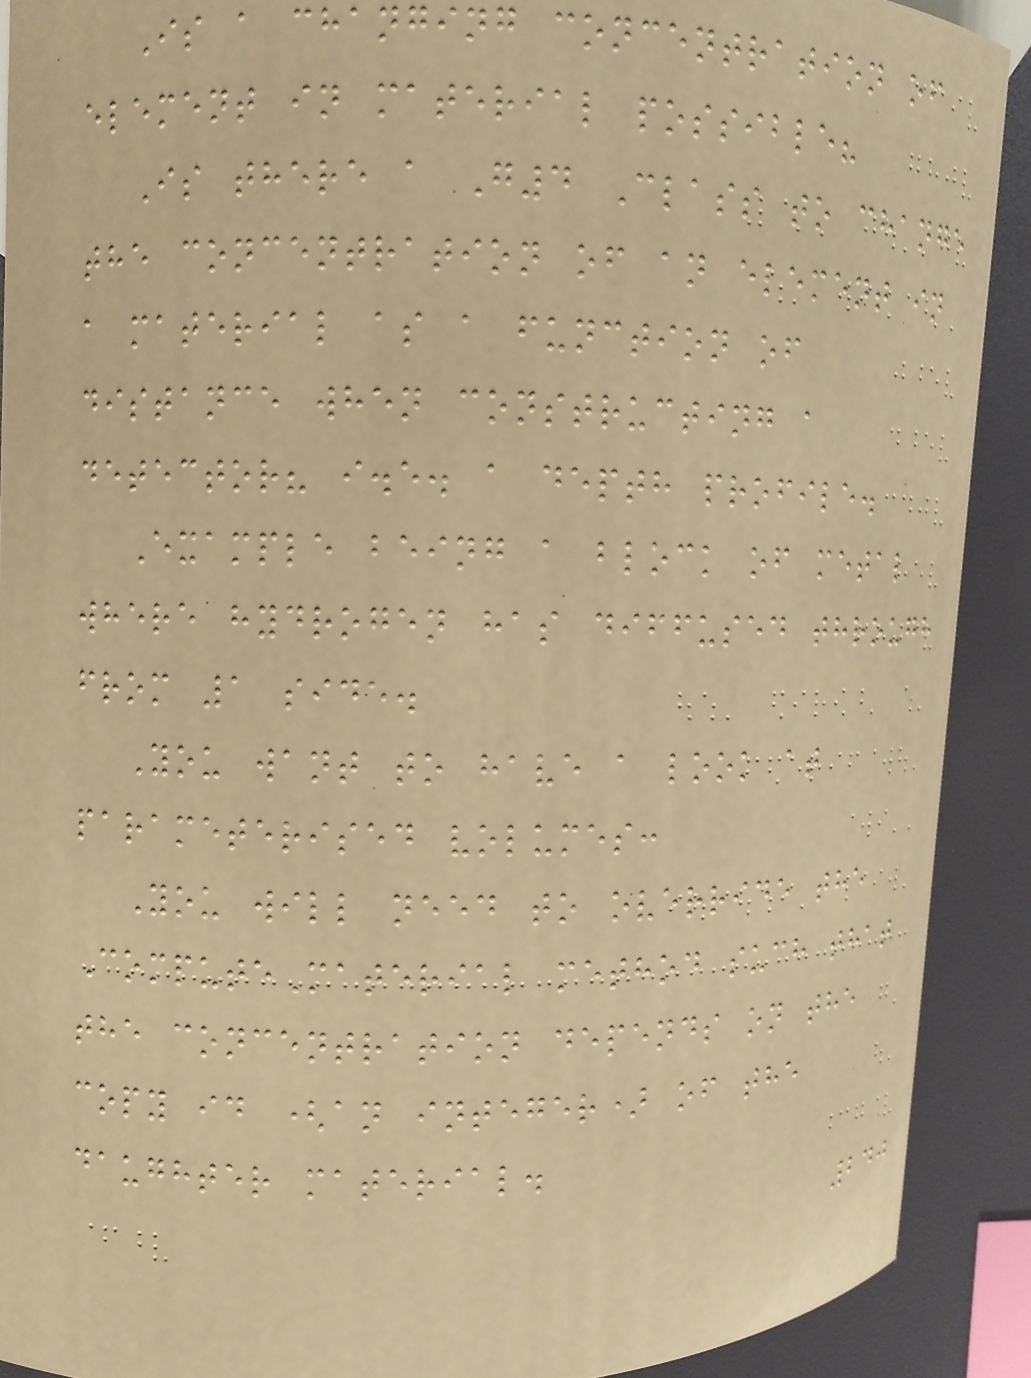Is a changing concentration of
element in material possible?
Is there a G4 Class to change
the concentration of an element in
a material as a function of
distance when constructing a
detector? i.e. a depth profile.
Example being a block of metal
where hydrogen has diffused through
from 1 side.
You want to have a look at
parameterised volumes:
You will need to override the
ComputeMaterial method such that
the concentration depends on the
copy id (an integer) of the
daughter material.
240
